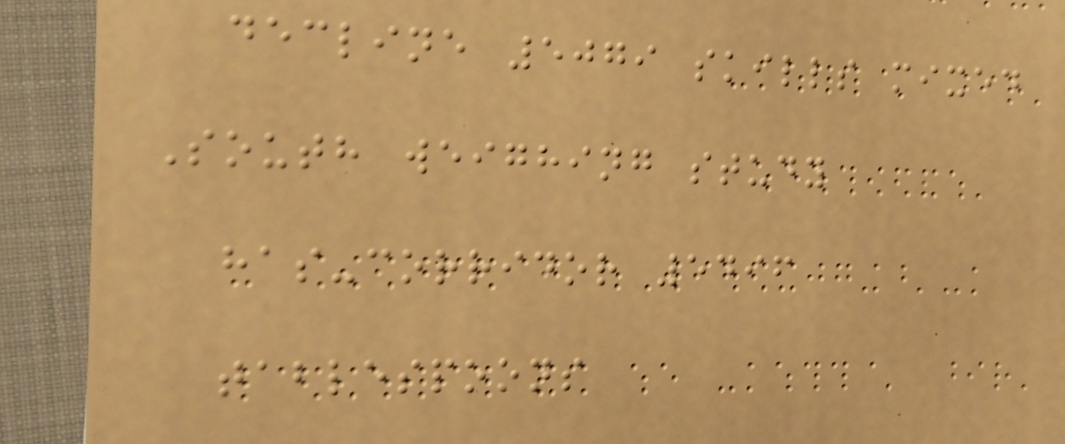decline 5079 skills mixed
South weighing study
has-corridor 5496
tablespoons
